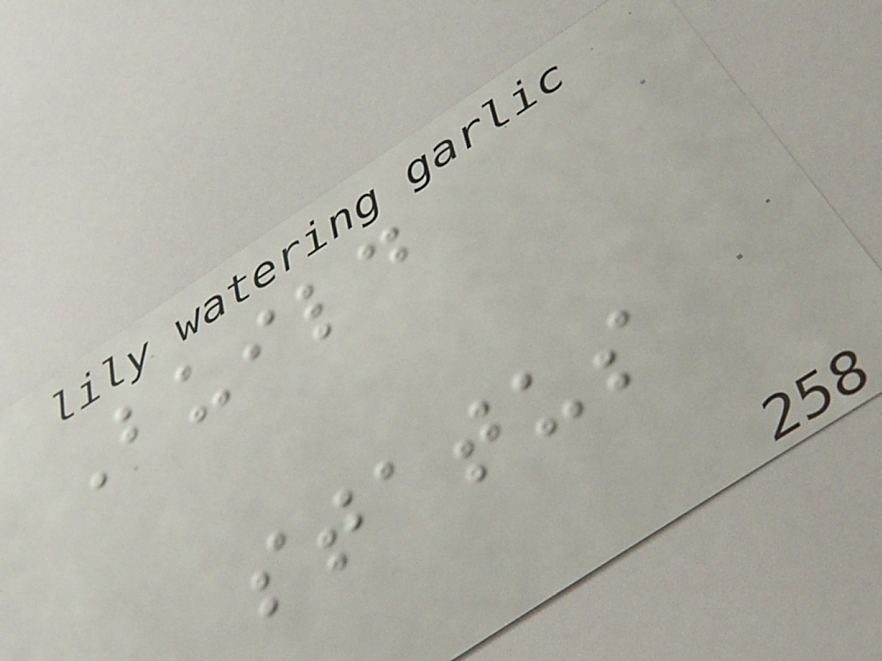Build
status
